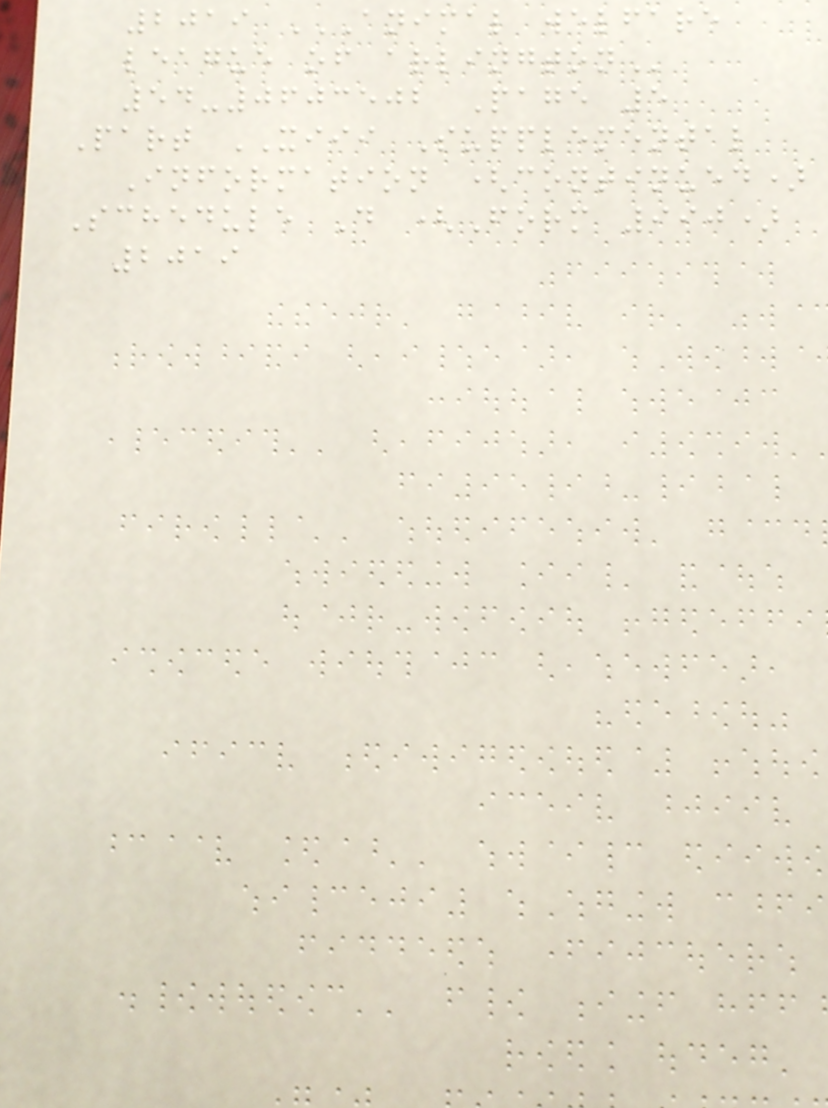2019 ANIMAL WELFARE
LEAGUE OF ARLINGTON
54-0603502 Page 5
Part XIII Supplemental
Information (continued)
Schedule D (Form 990)
2019
